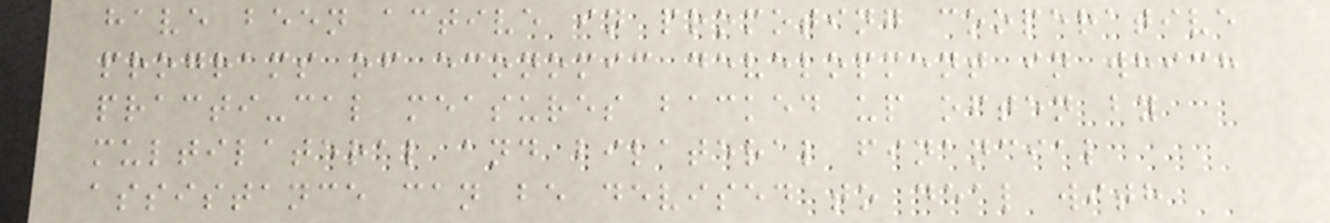have been active in promoting cooperative
programs of economic development in which
practi-cal measures backed up often by
multilateral and bilateral financial
assistance can be devised to deal with
